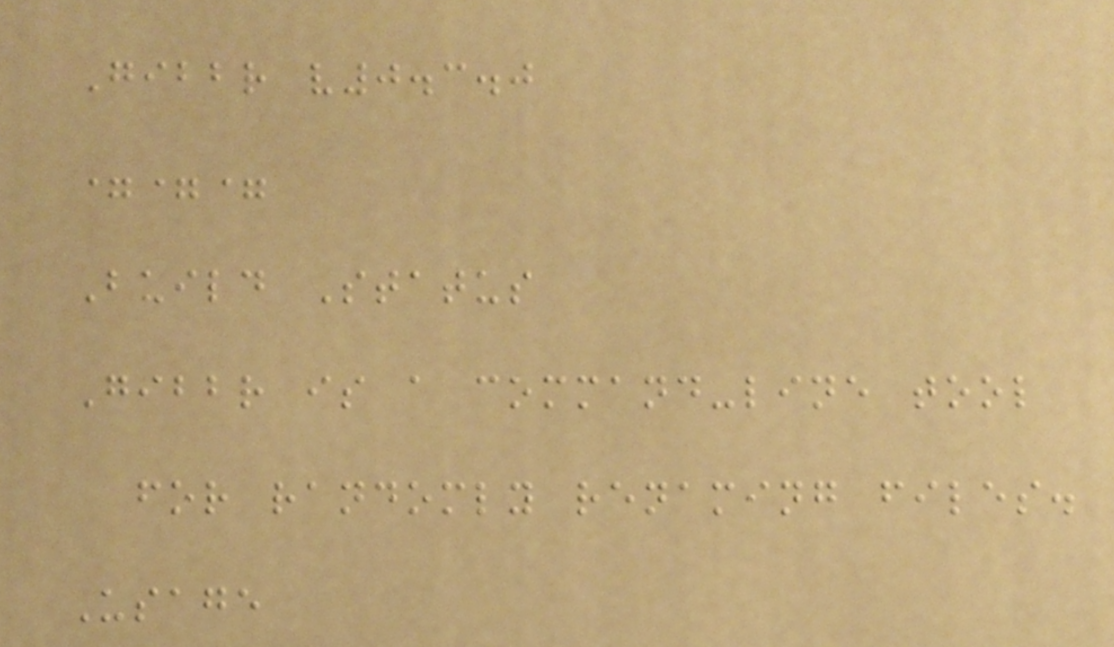Gibbr v0.3.0
===
Build Status
Gibbr is a command-line tool
for randomly renaming files.
Usage
